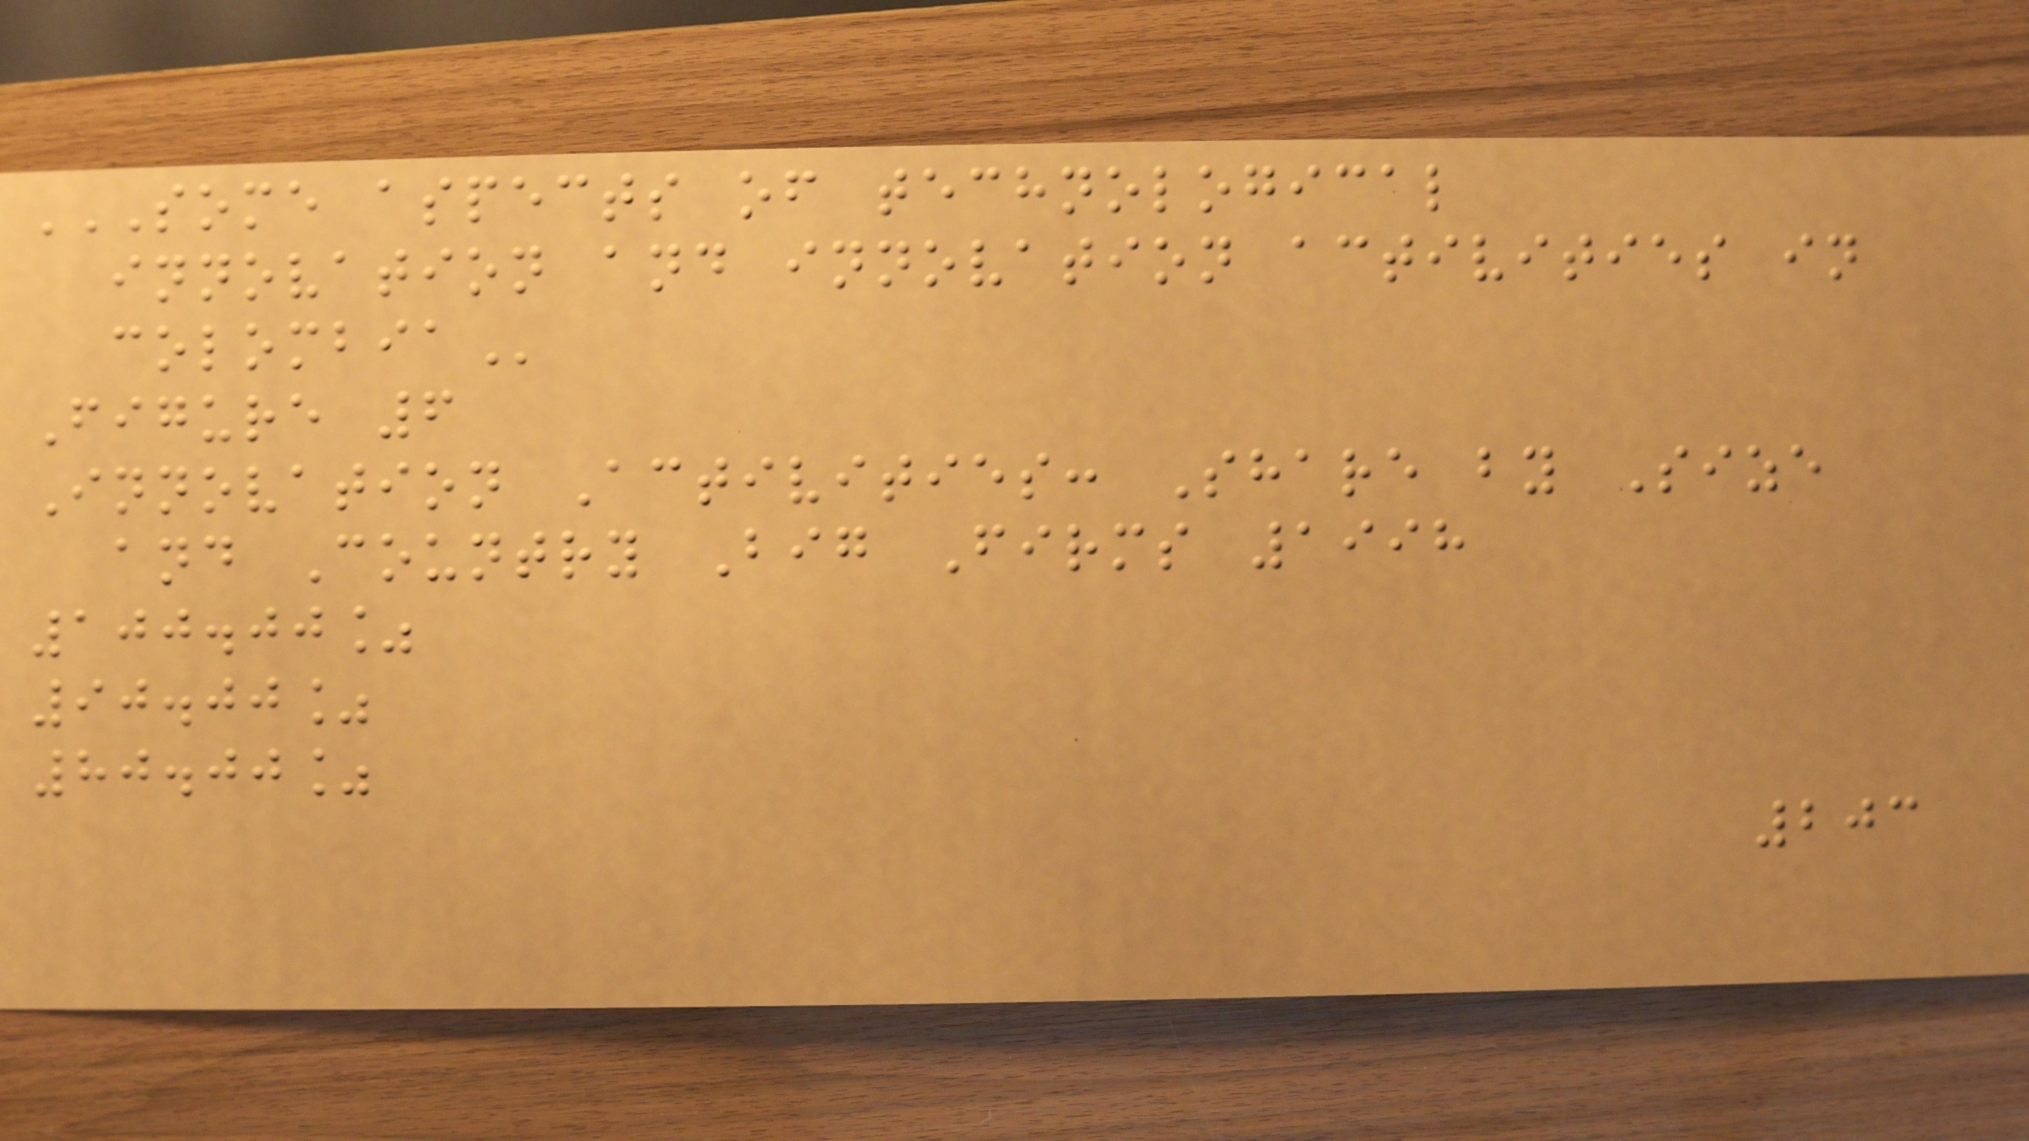SOME ASPECTS OF TECHNOLOGICAL
INNOVATION AND INNOVATION ACTIVITIES IN
COLOMBIA
Figure 6
Innovation Activities: Share by Size
and Country Big Firms 1998
100.00%
90.00%
80.00%
203
